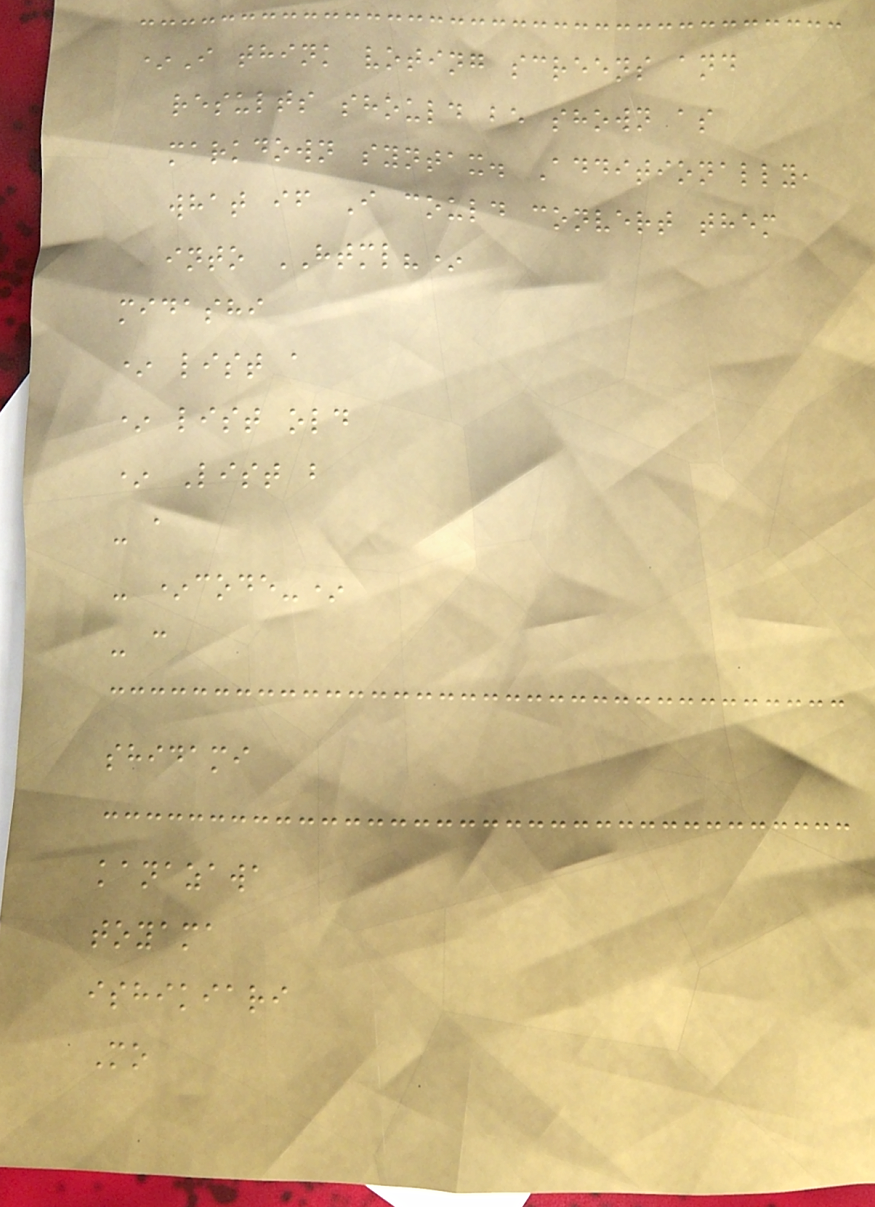*I think voting screens and
results should be shown as
markdown syntax. Additionally,
what if I could convert them
into HTML?*
midashi
* list a
* list old
* List b
- a
- *code-*
- c
shidami
kanazawa
toyama
ishikiari
Mo
